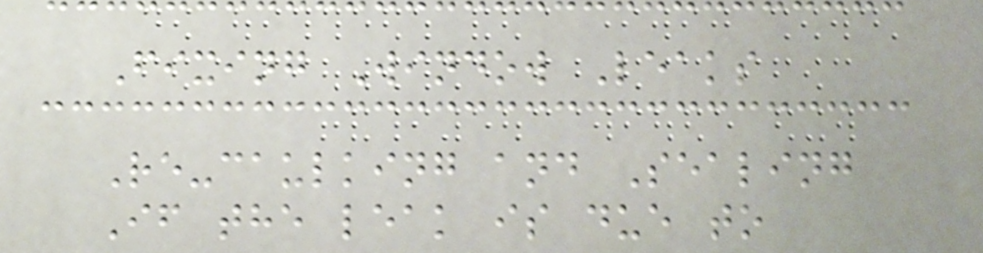Fixing Window Leaks
Re-caulking and Sealing
If the leak is due to
